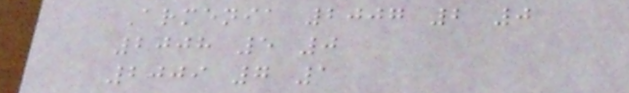Armenia 2007 2 0
2008 5 0
2009 7 1
